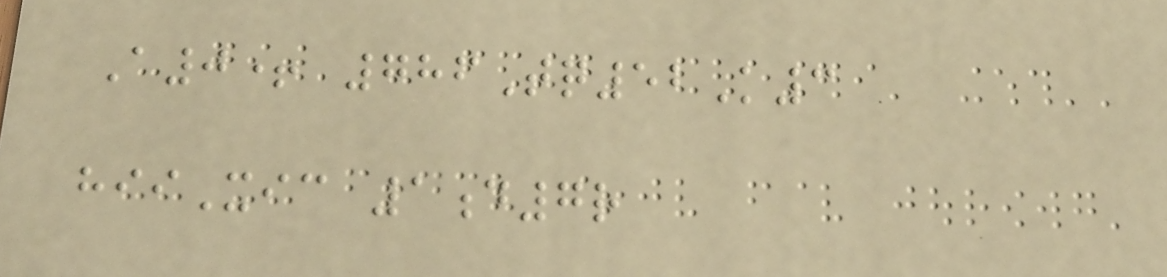A0+ 786Tq52K3
hiiXic 1d7r
